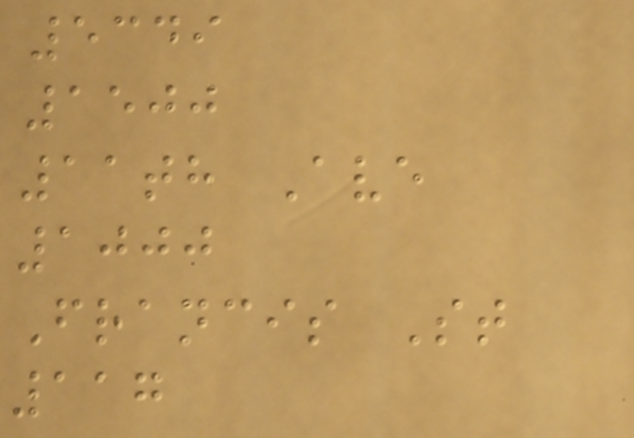5349
1500
11th Ave
1000
Francis St
117
